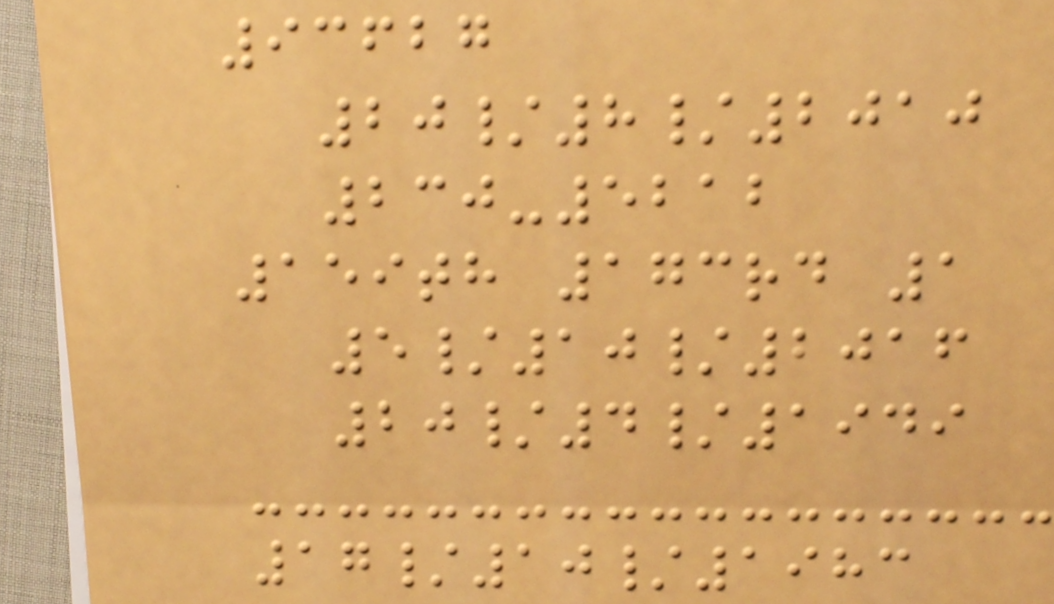93627
20/8/2010
230-5212
159th 173rd 1
5/10/2016
20/4/1949
17/10/1983
